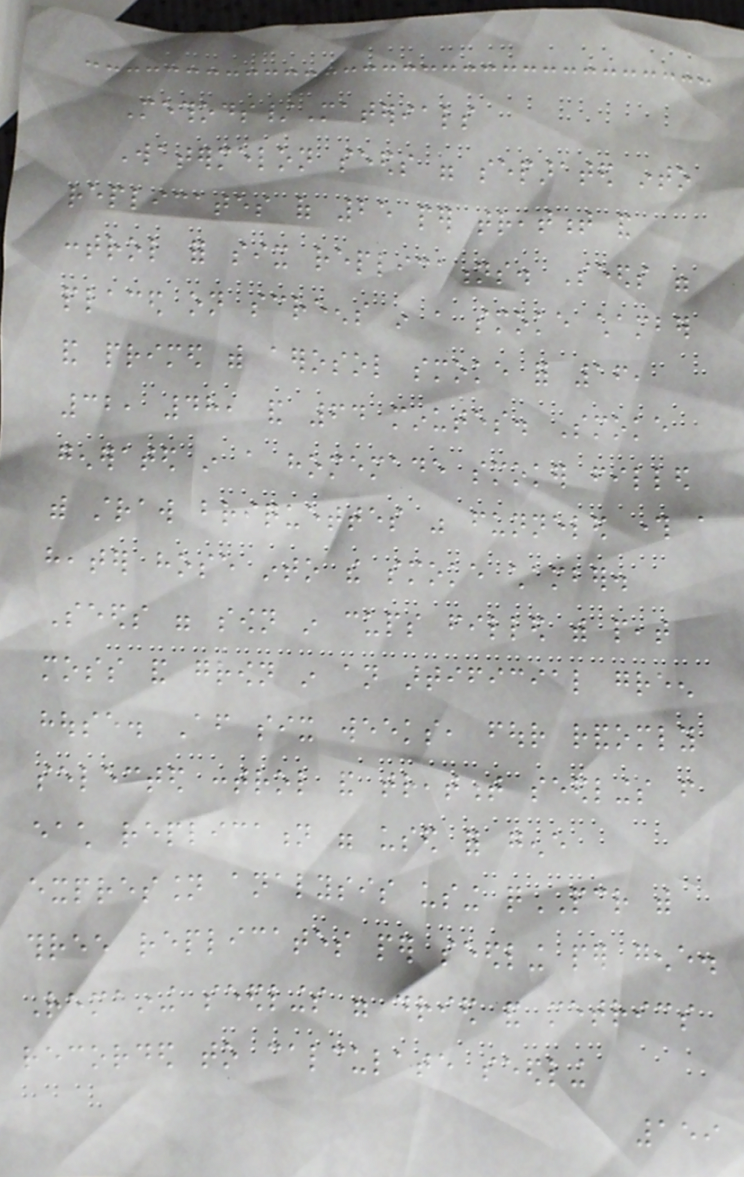Methods/Materials
Watermelon seeds were separated into
replicates of 25 per treatment and
control for six replications. Seeds were
placed on screens in a smoke chamber
and primed with aerosol smoke for 16,
32, 48, and 64 minutes. Smoke
generated in a homemade smoker filled
with straw briquettes was funneled through a
heater hose into the smoke chamber.
Seeds were sown in cups filled with peat
moss and grown in an artificial green
house. After six weeks, four randomly
selected control and treatment seedlings from
each replication were used for gene
expression analysis using qPCR with
three replicates per seedling per gene.
Remaining seedlings were dried and metrics
recorded to calculate seedling
159
